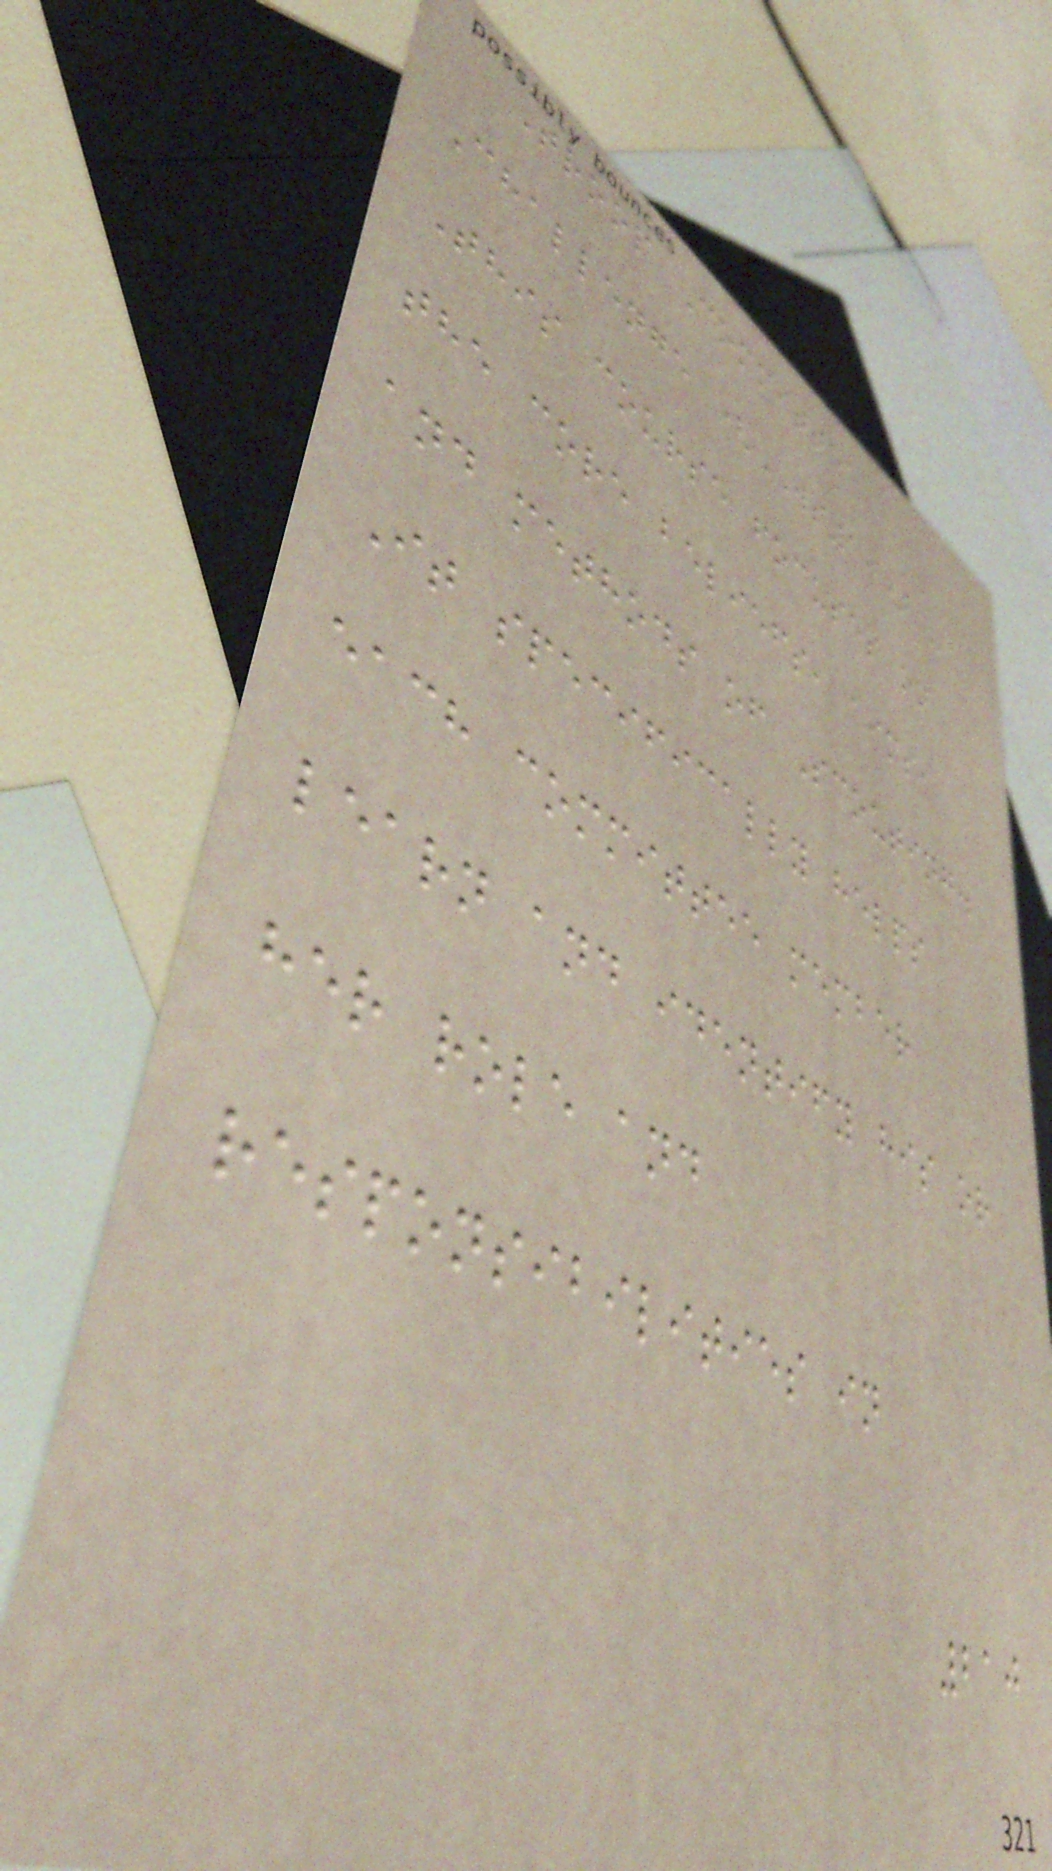Troop Committee
Challenge (WS10) -
This course focuses on
the core beliefs, aims,
and methods of Scouting.
It specifically helps
each committee member
learn and identify his or
her role and
responsibilities in
210
